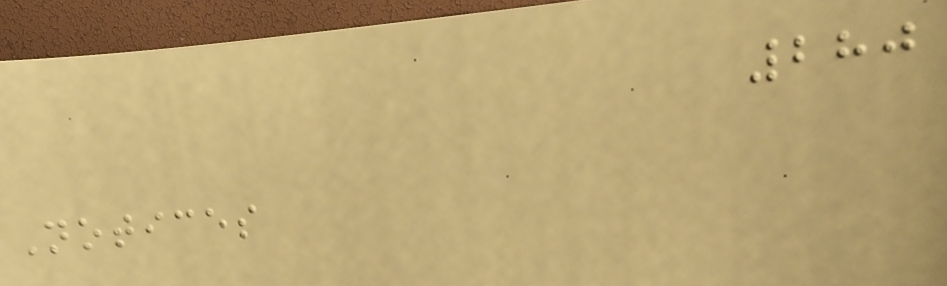280
Notices
